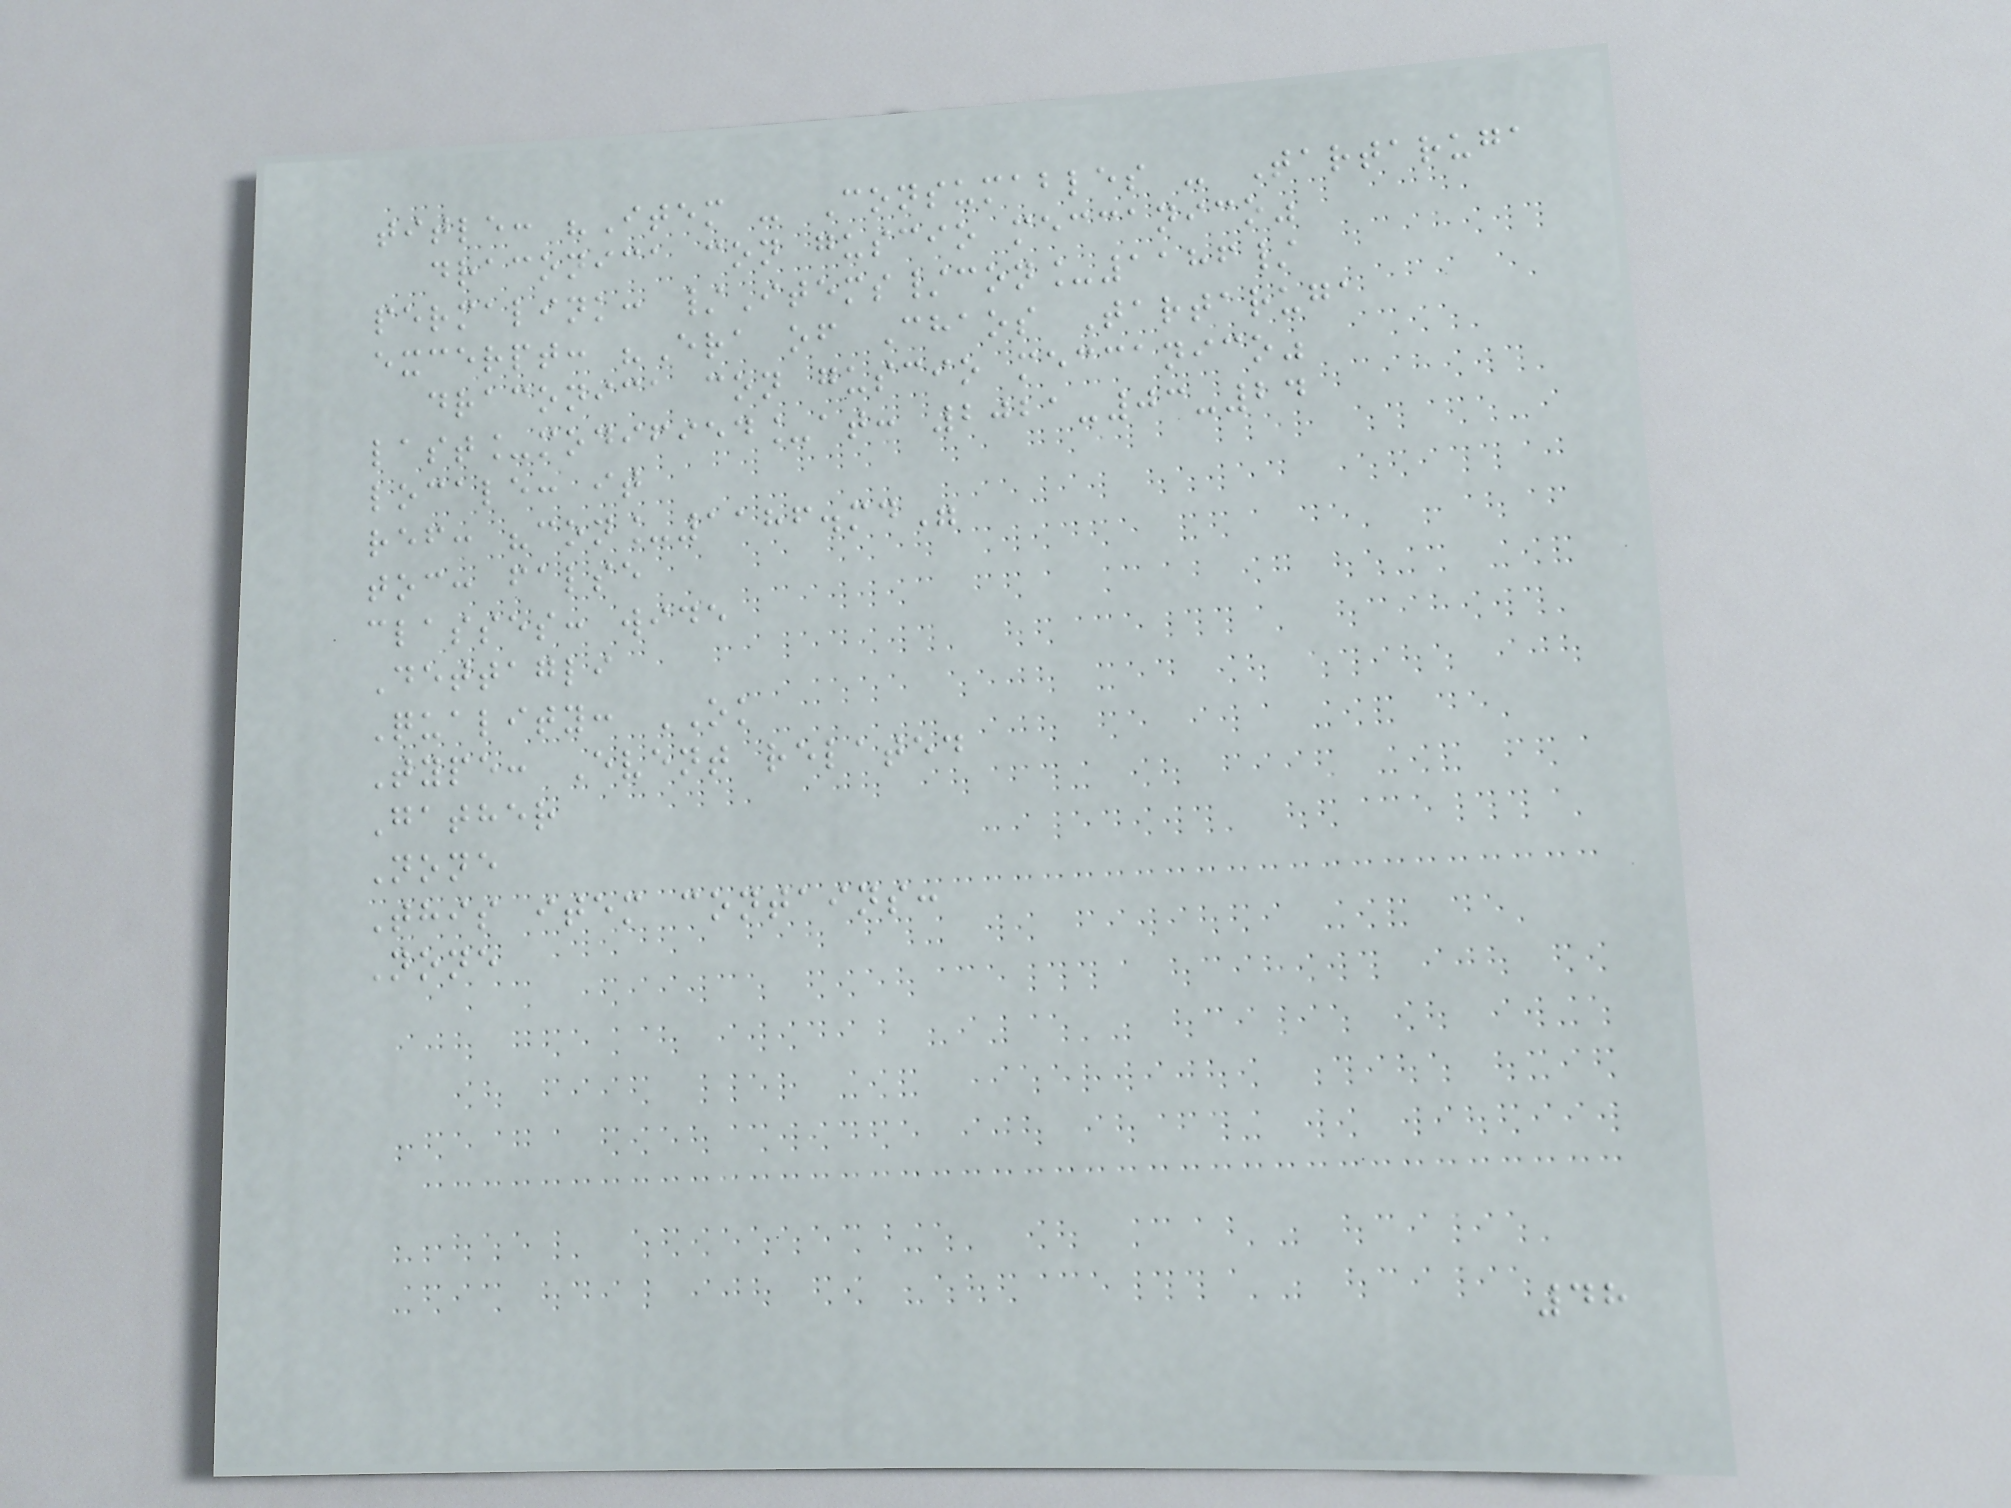title: "Item - Consumables - Tartaruga
draconica con guscio meccanico"
permalink: /Items/con_1186/
excerpt: "Era of Chaos Tartaruga
draconica con guscio meccanico"
last_modified_at: 2021-03-24
locale: it
ref: "con_1186.md"
toc: false
classes: wide
Dettagli
Quality: OK
Type: Event related
Gather
None
This item contains:
None
48
